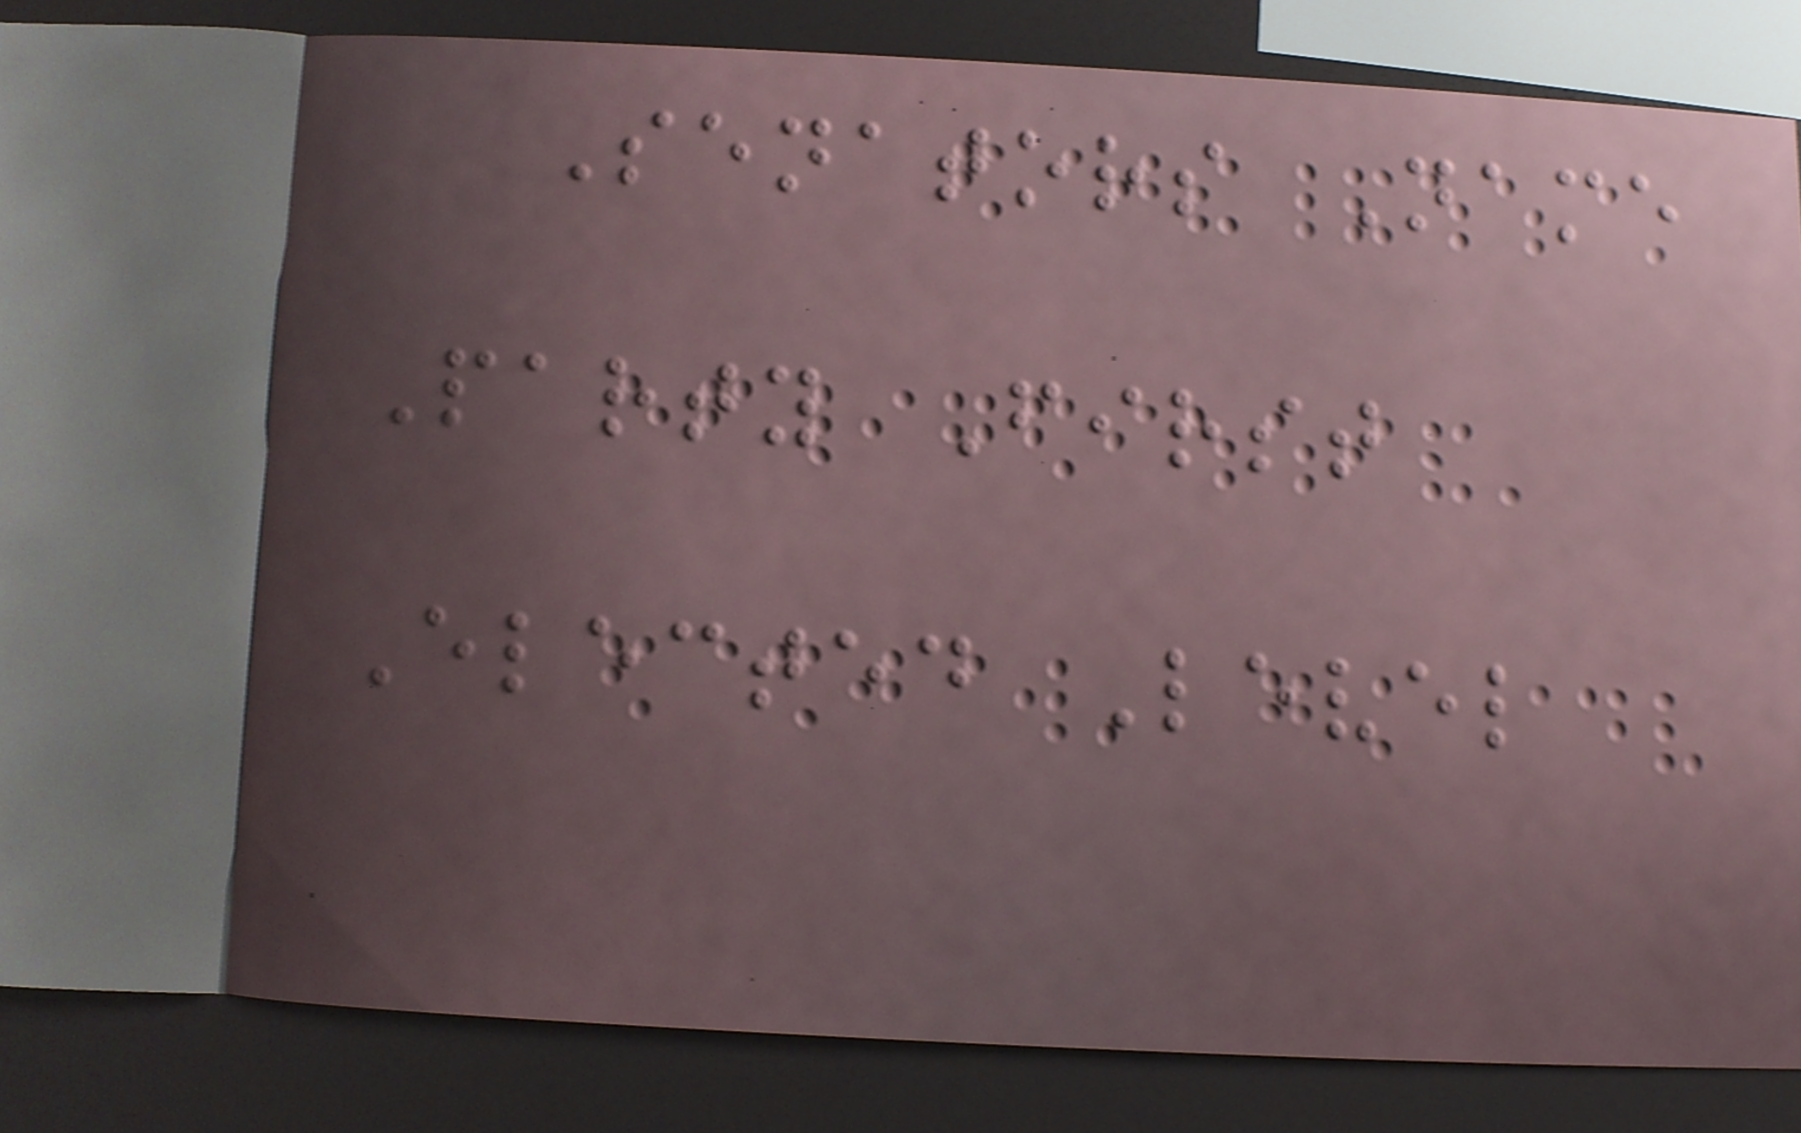Senators Name
Party First
Elected Level
